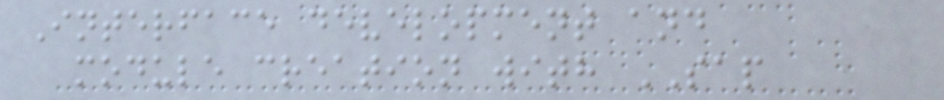Interface development and
module creation with SAP
